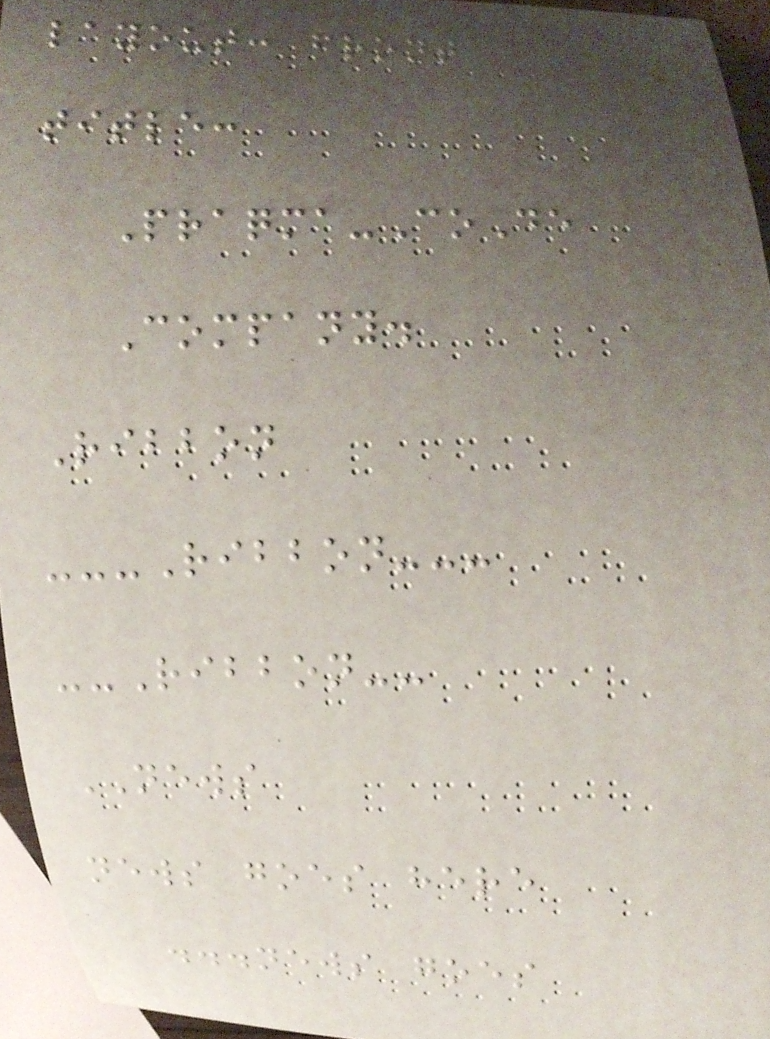layout: front
title:
Praqma-CoDe
Company.
Ribbon
---Ribbon---
--Ribbon--
NEWS
news goes here
...news goes
